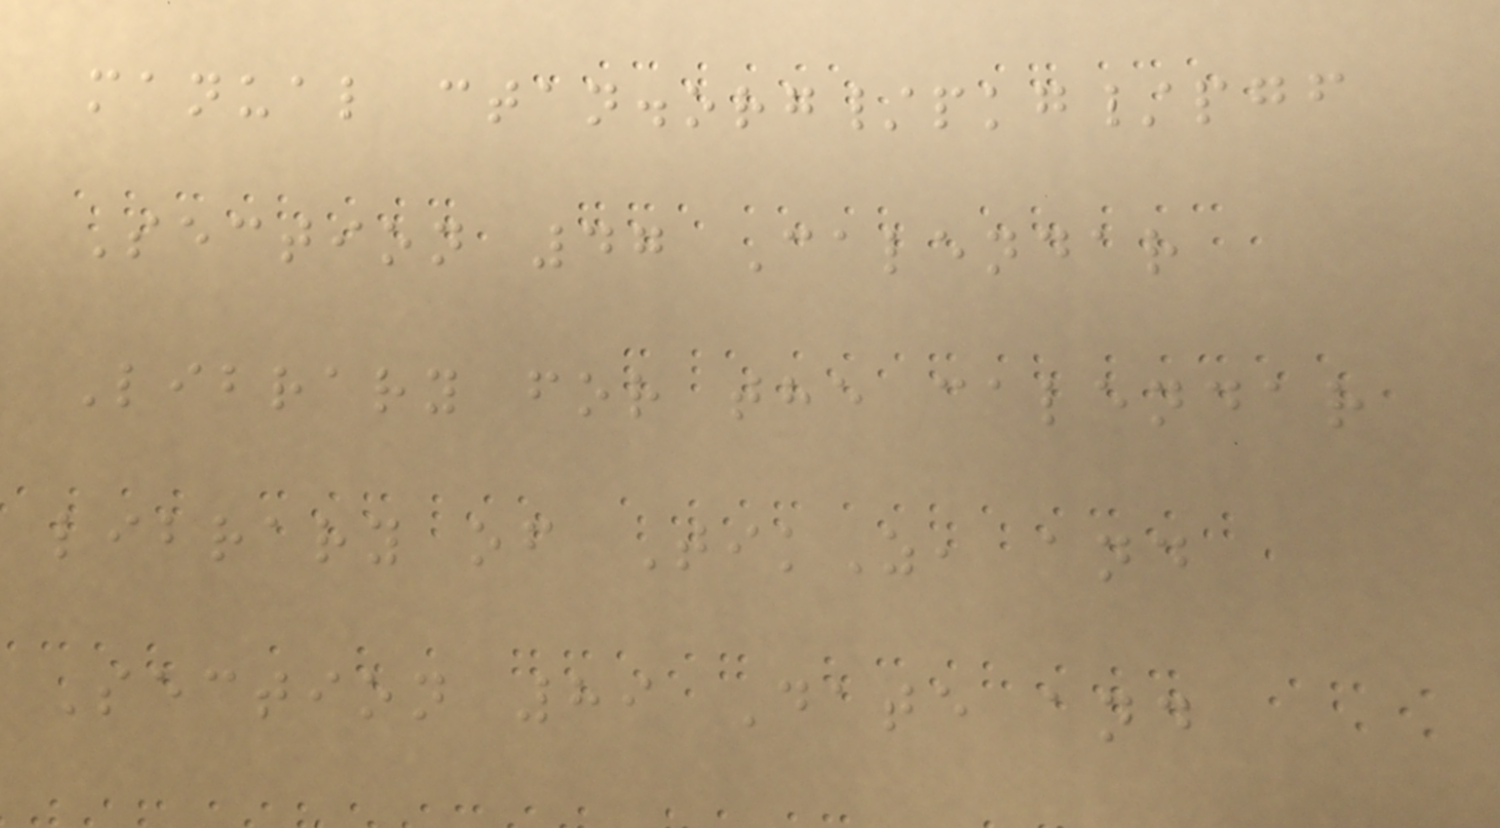manual ctan.org/pkg/pgf
Section 47 Calendar
Library for the calendar
library of TikZ, and
Section 89 Date and
